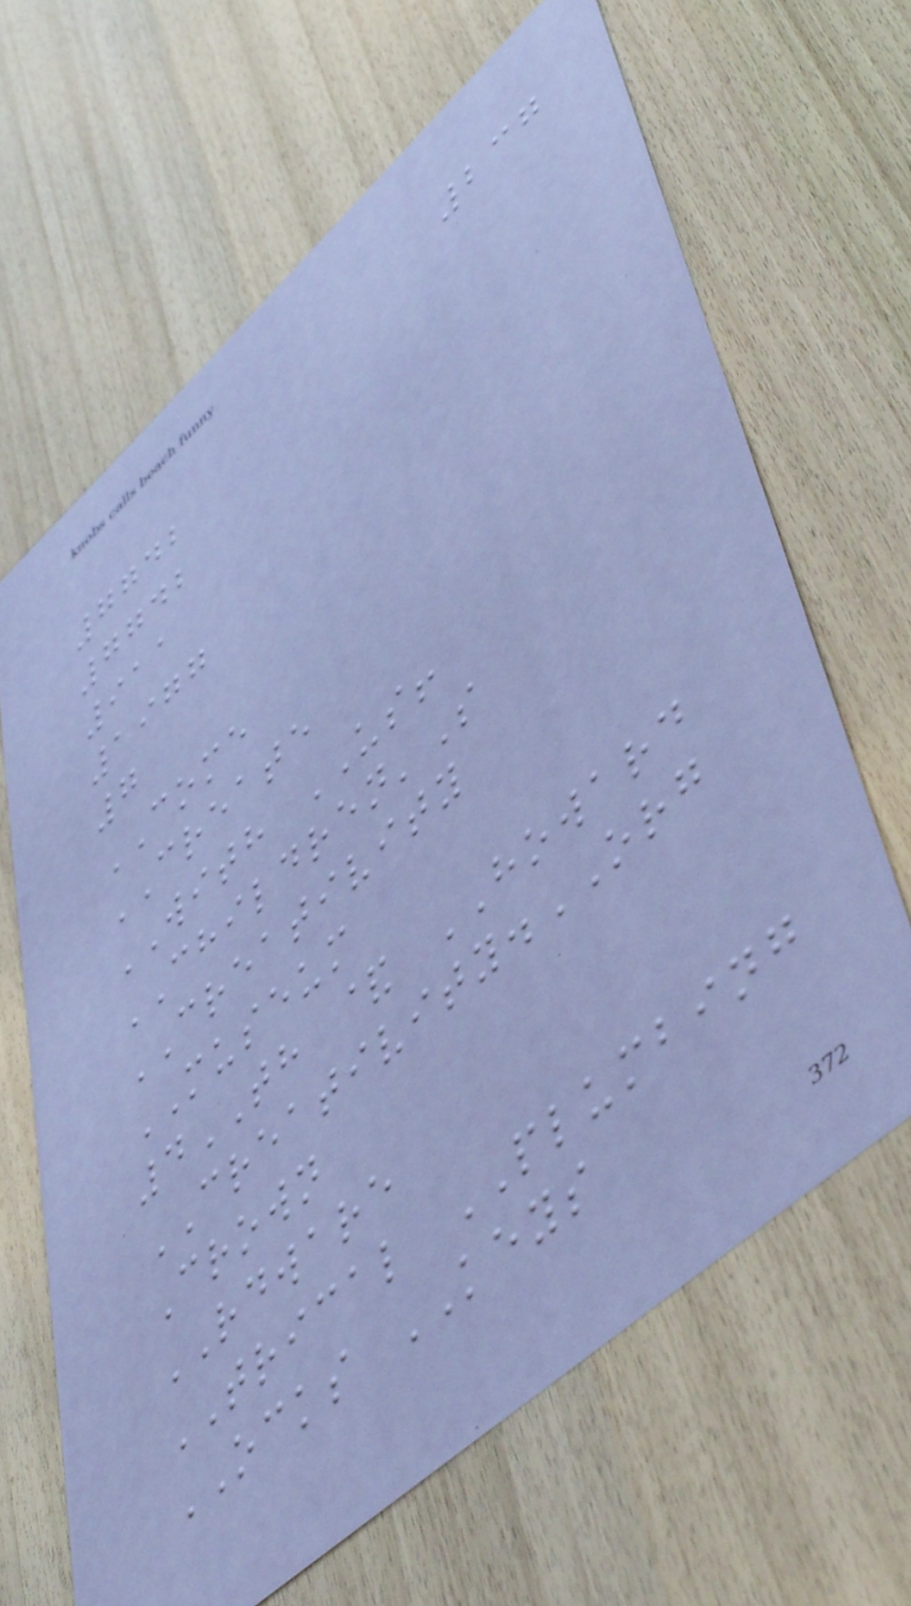237
7742
7742
911
1977
7
COME
CREATE
WITH US!
CHILDREN'S
CREATIVITY
MUSEUM
4TH & HOWARD
CREATIVITY.ORG
Crown
RDWARE
TRICAL PLUMBING
OCKS KEYS
